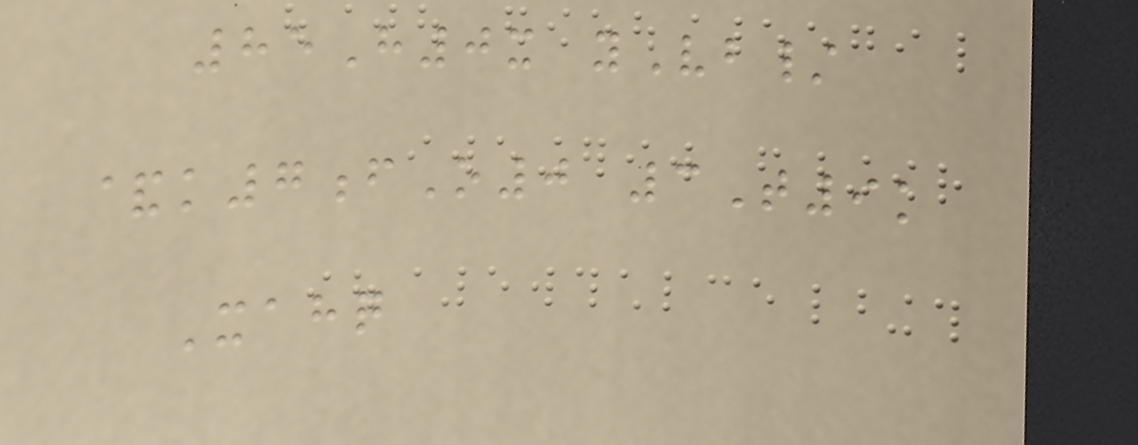85H0x yVb/
&k7fO0 3T9k
Xahq
